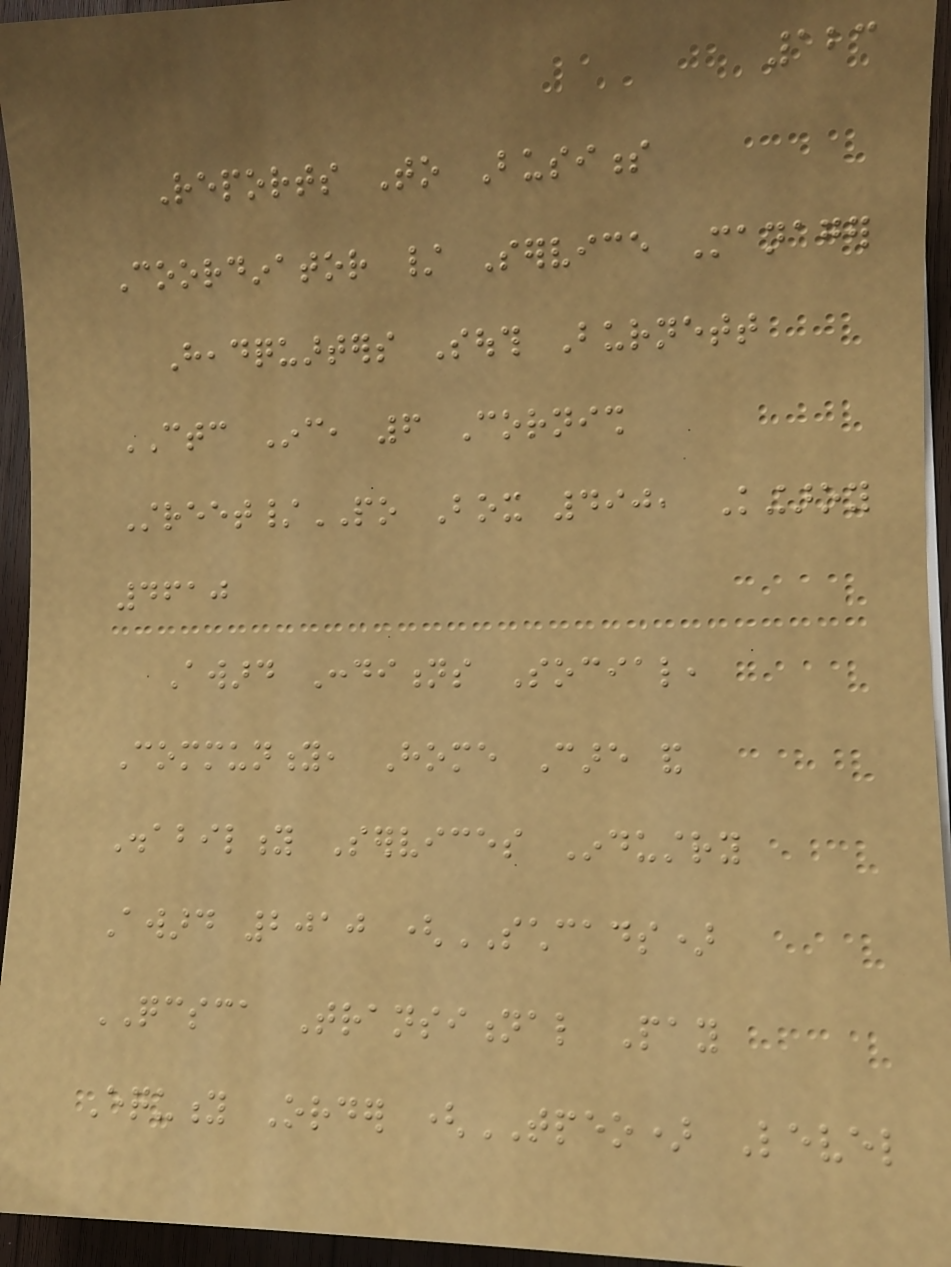123
Reports To Business
Coordinator / Service Manager
Headquarters South Burnett
CTC Inc, 6 Cornish
Street/PO Box 490, Kingaroy
4610
Award Conditions Social,
Community, Home Care and
Disability Services Industry
Award 2010 (SCHCADS)
QCSCA Transitional Pay
Equity Order (TPEO) Level
